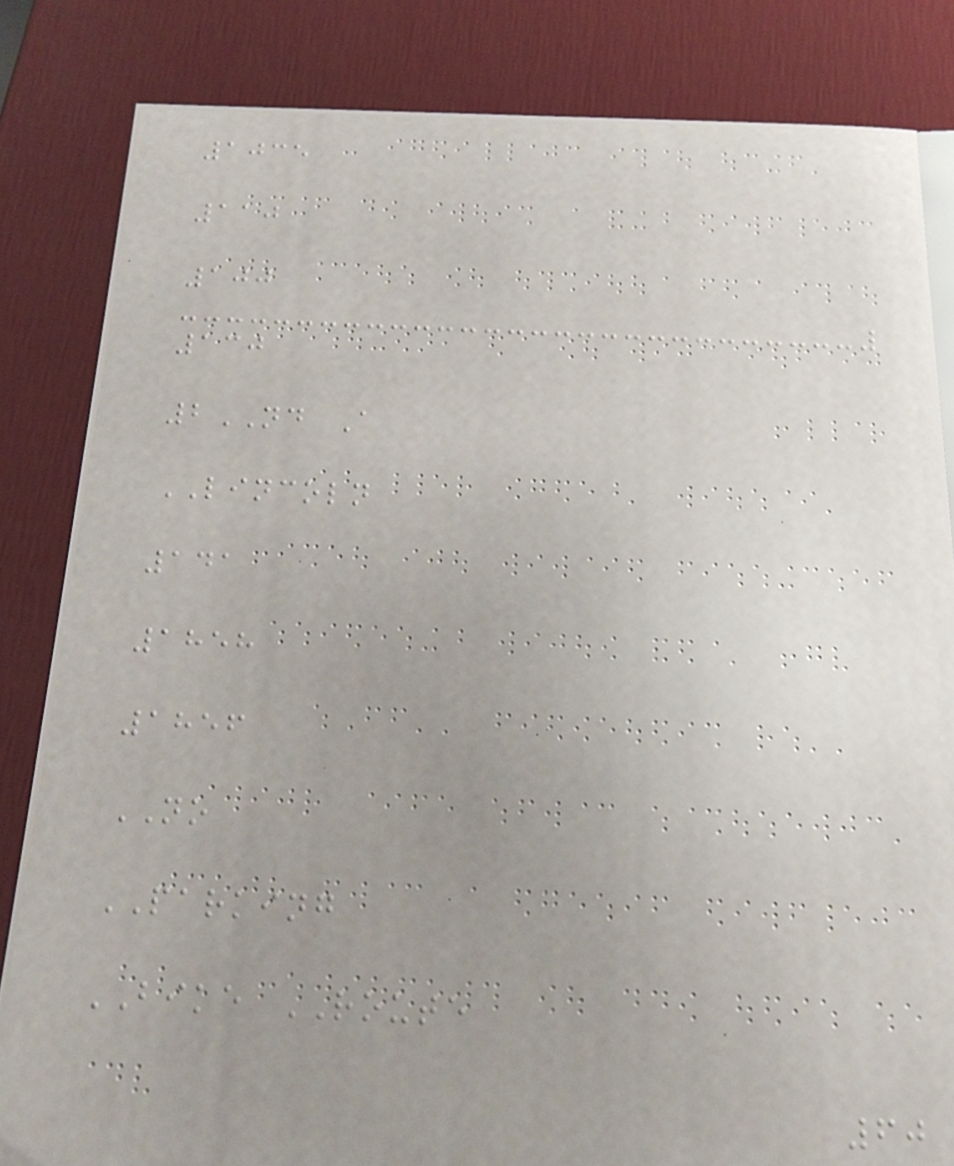1035
110
100
130
2ND A
LINCOLN
141
1858
1856
NO
PARKING
BIKE ROUTE
60
